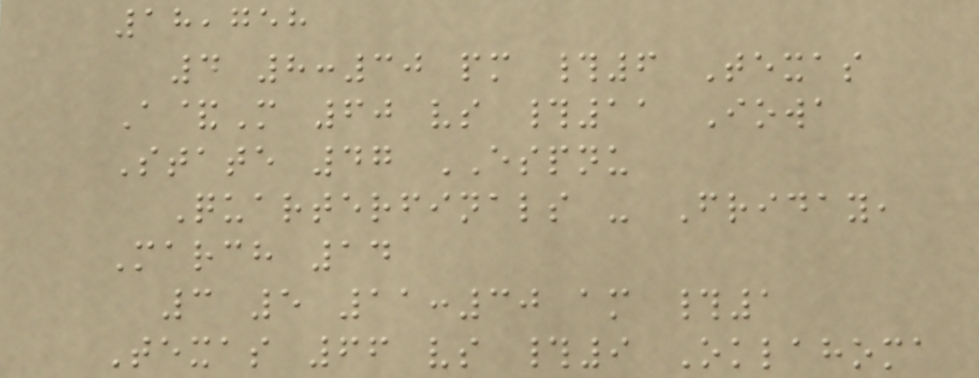18,758
4 8:30 pm #6 Texas
A&M 60 vs #11 Iowa
State 47 ESPNU
Quarterfinals - Friday,
March 14
3 5 11:30 am #1
Texas 66 vs #9 Oklahoma
